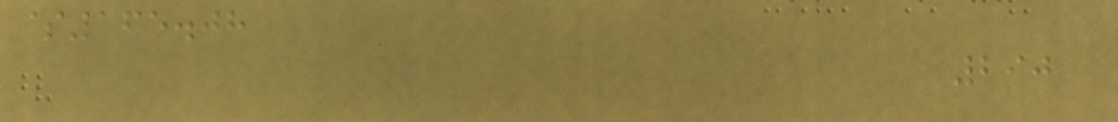$165.08
290
